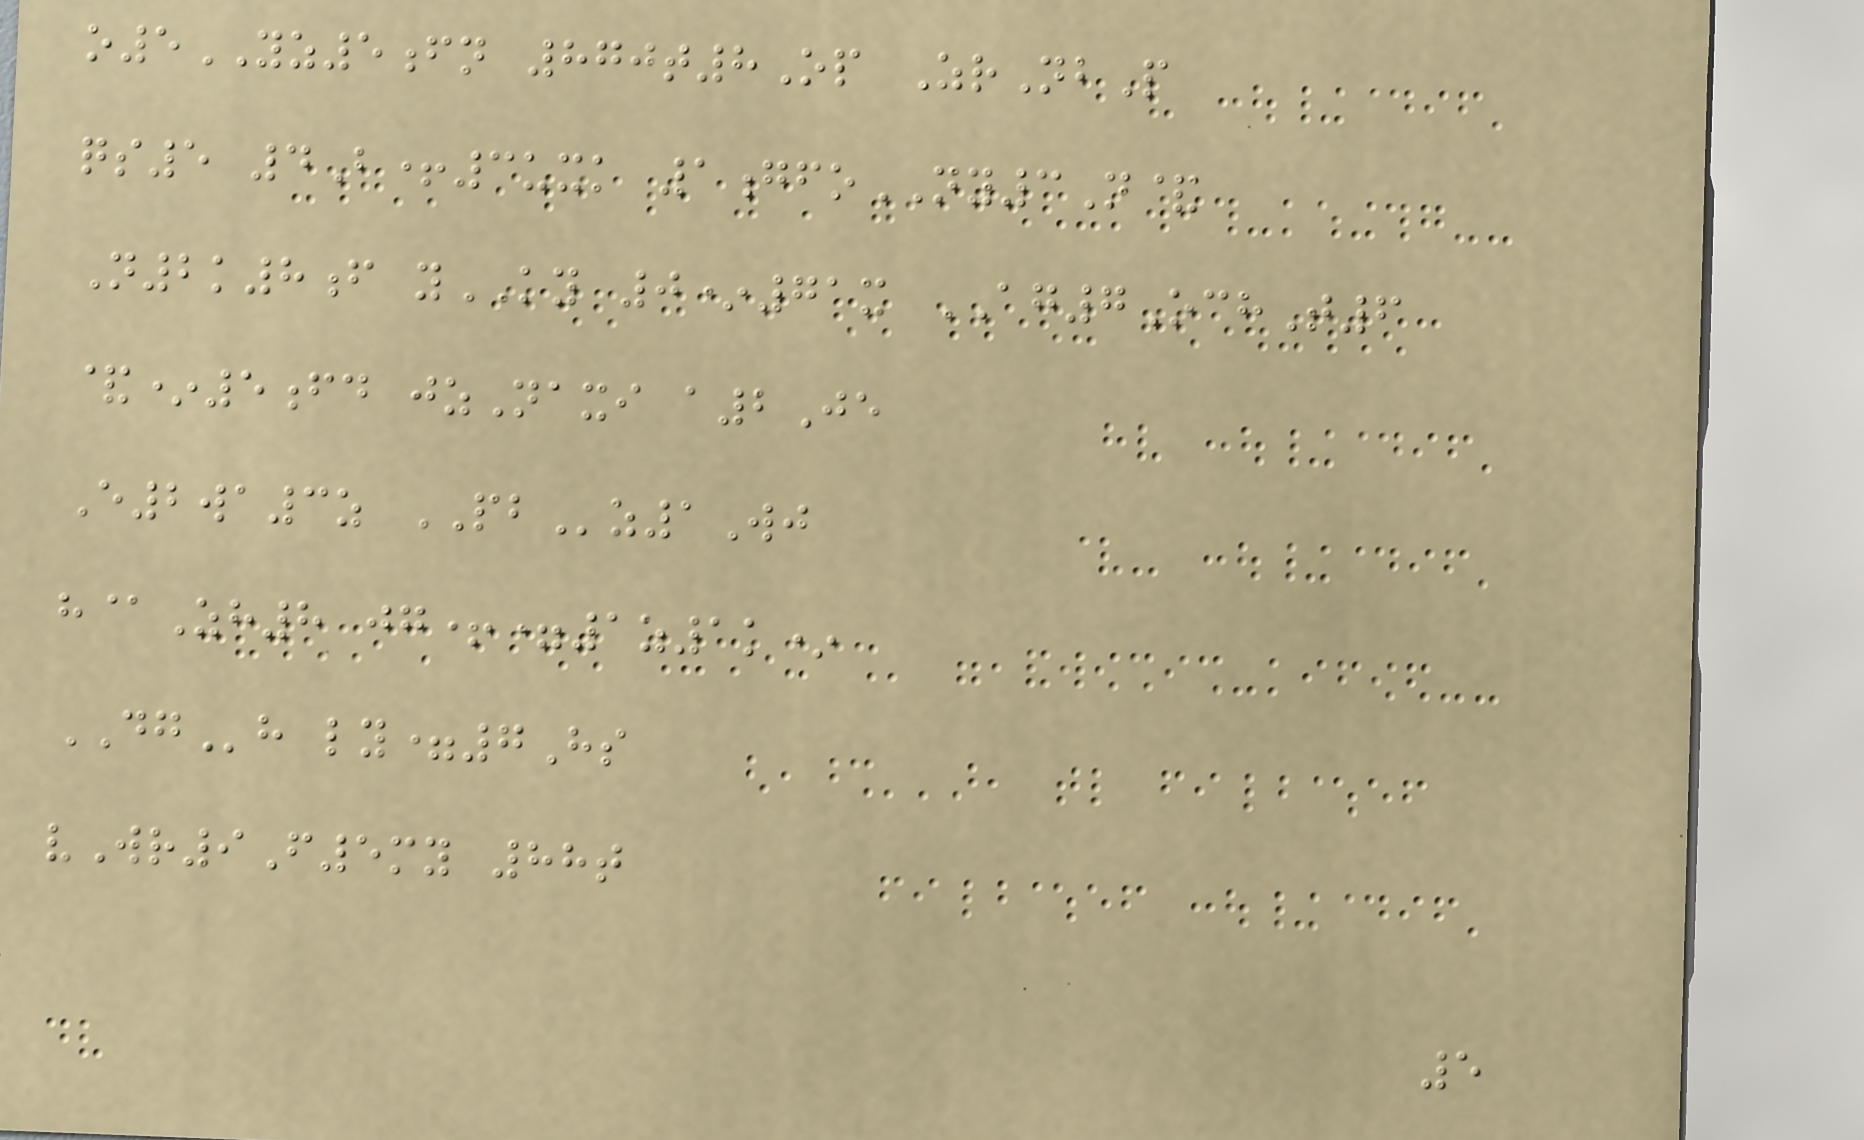o5YZ5fn 870t8Op ZrNbP
qs5 4B+3uxk 1gfoNY3N&
N2k8f yKY 0*71x AG7OchT6
&*5fd jzNaxi a2Je
E2wa3z PBz1Wj
h@Zh8 jg+=1z1k*
DGh ly=7Hs
vWr9F5my 88t
5
